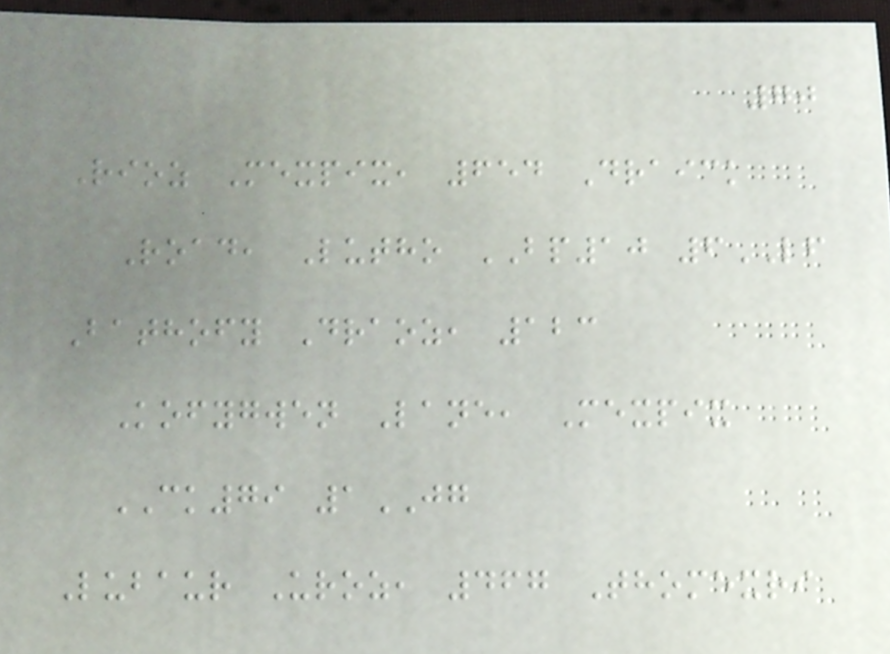70
Rioz Mexpix, 654 Draick
Road, Lutho BP10 6LF
Bathofy Draoz, 123
Kofygwen Lane, Mexpix
CK79 1JG
Lubaur Uroz, 467 Thomexri
